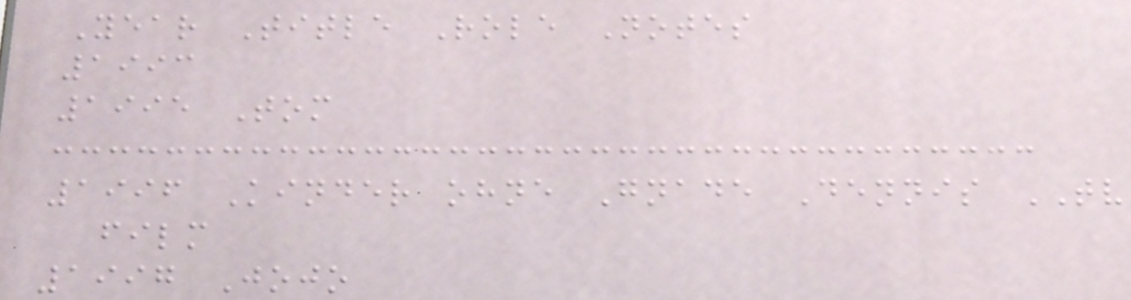Year Title Role Notes
1993
1995 Tom
1996 Kinder ohne Gnade Dennis TV
film
1997 Jojo
